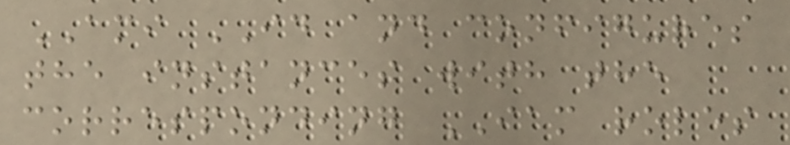AMI ID and configures
the instances with the
corresponding IAM roles
